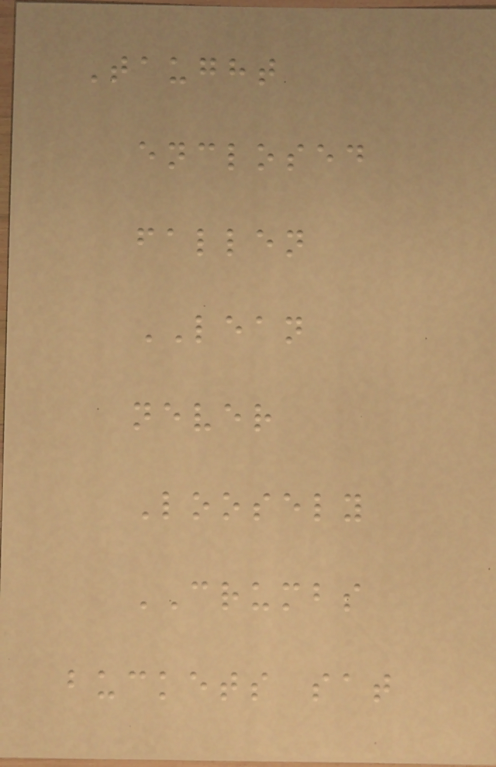Taught
enclosed
fallen
LEAN
never
Loosely
CRUMBS
buckets sat
